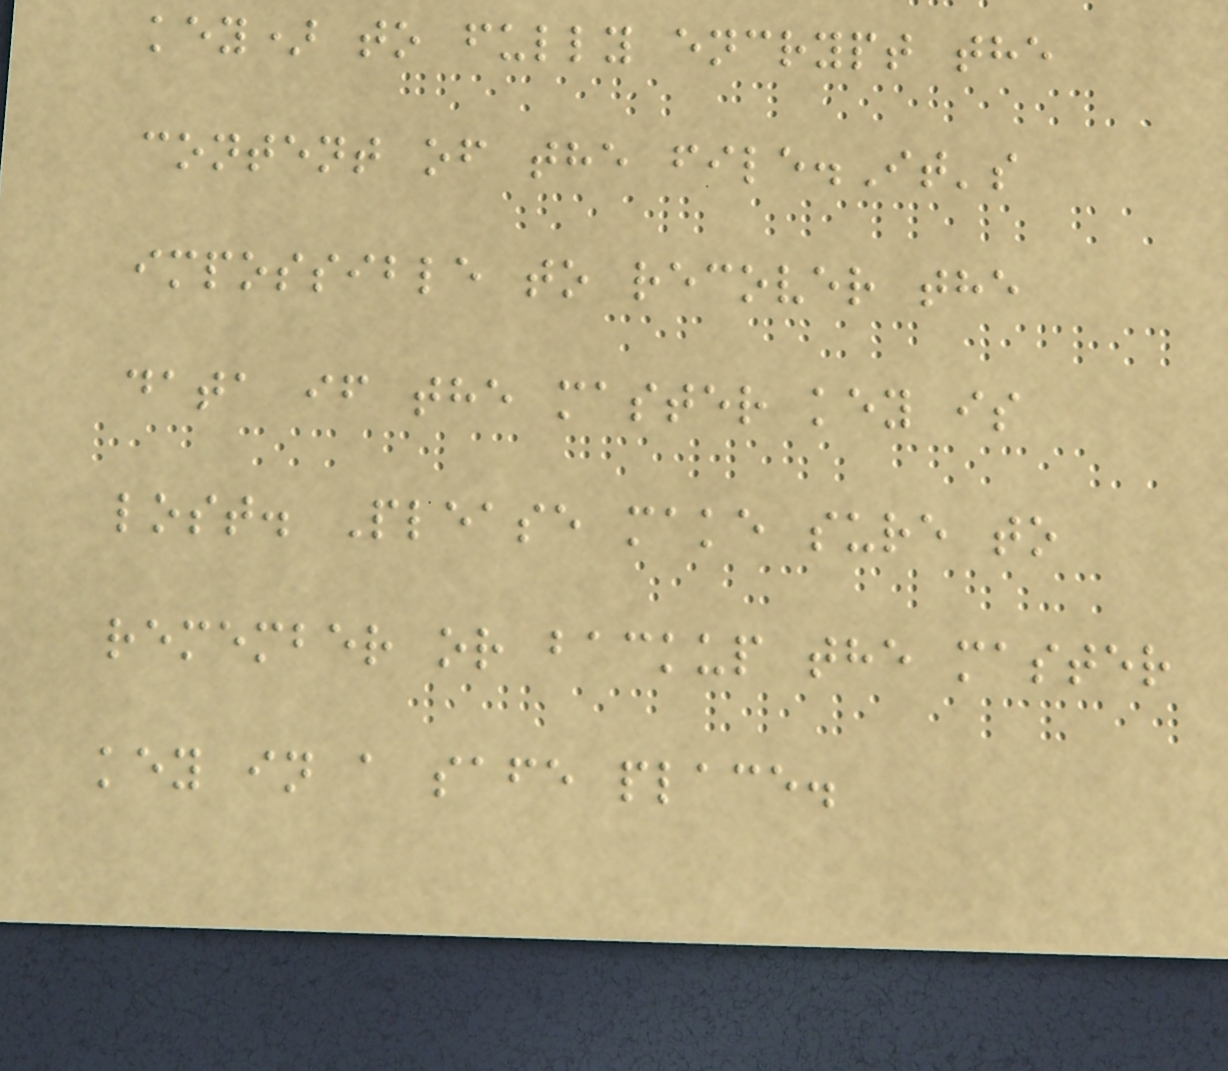key) to fully encrypt the
content of the file.It's
impossible to recover the
data if the master key is
lost. Please make sure to
remember or backup the master
key in a safe place.
